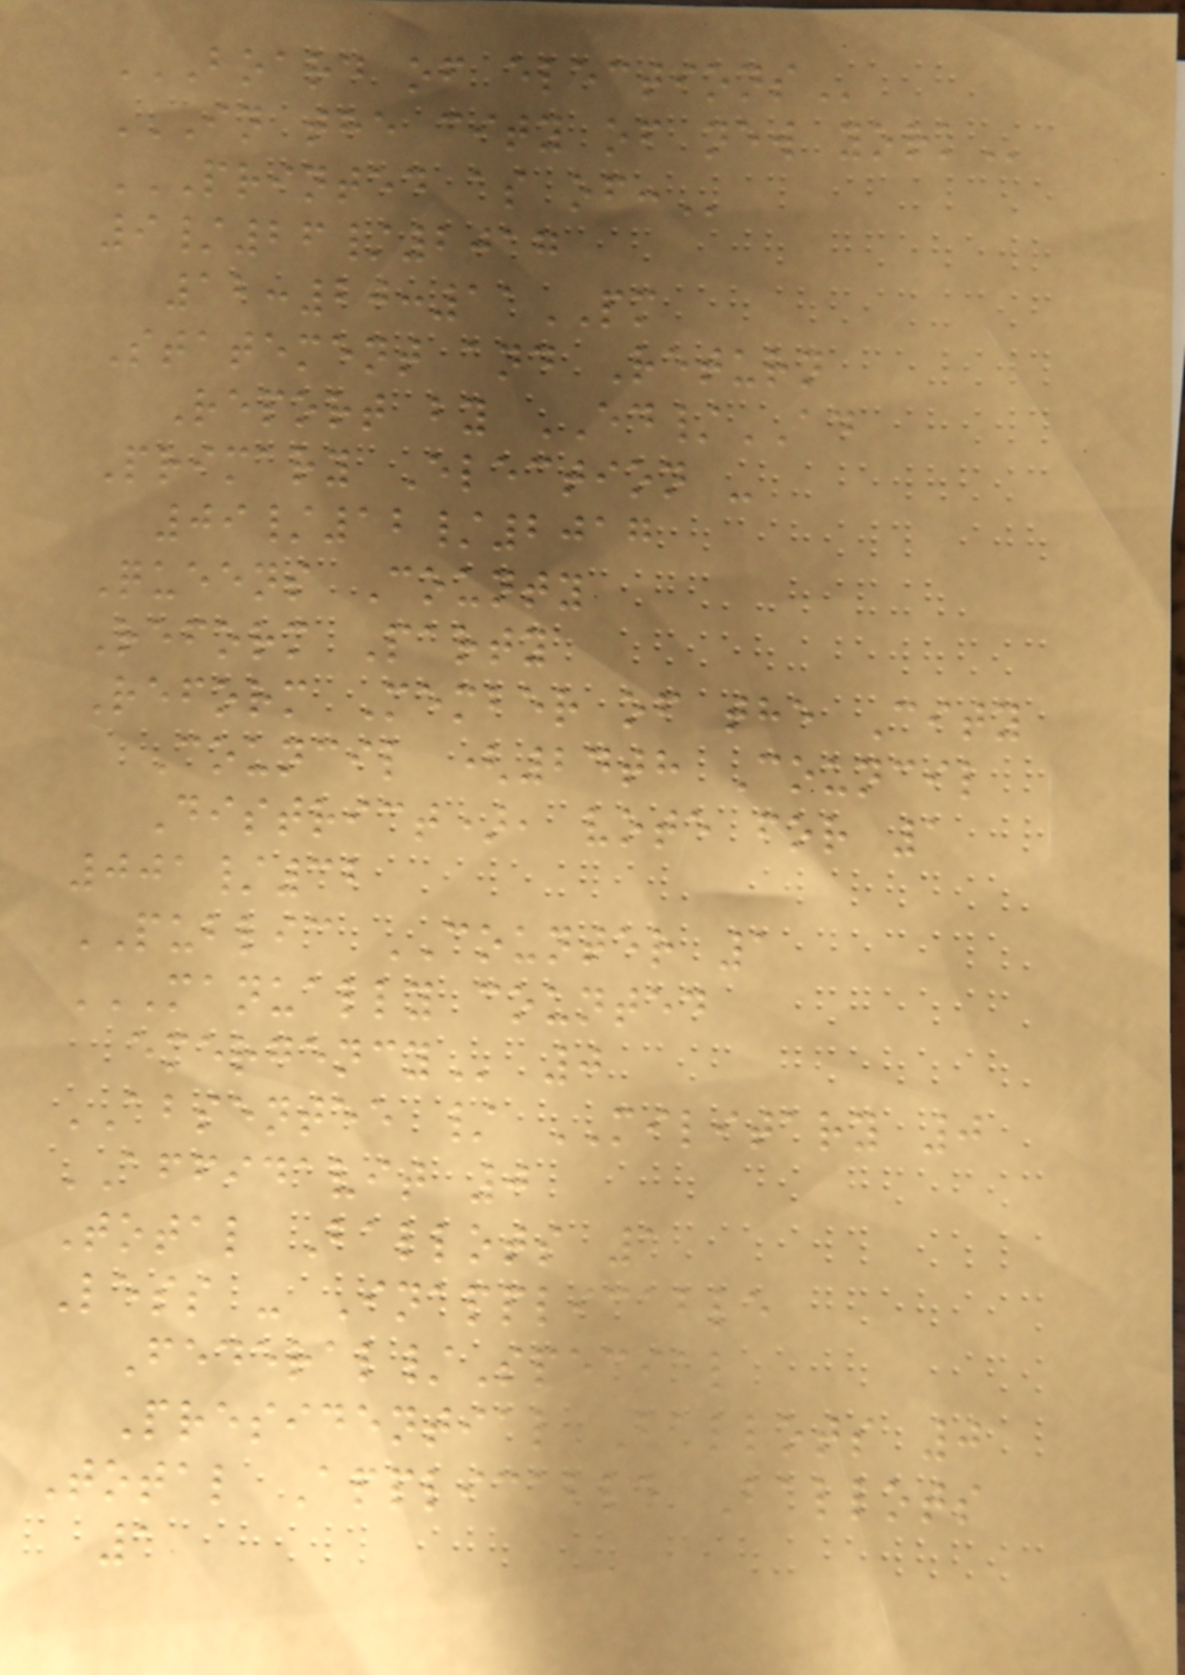BOARD OF ELECTIONS
IN THE CITY OF NEW YORK
PRINTED AS OF:
9/26/2017
12:20:11PM
Statement and Return
Report by ED/AD
Primary Election -
09/12/2017
Queens County
Reform Party
Reform Member of the City
Council (24th Council
District), vote for 1
001/32
PUBLIC COUNTER 1
MANUALLY COUNTED
EMERGENCY 0
ABSENTEE / MILITARY 0
AFFIDAVIT 0
Total Ballots 1
Less - Inapplicable
Federal/Special
Presidential Ballots 0
Total Applicable Ballots
1
